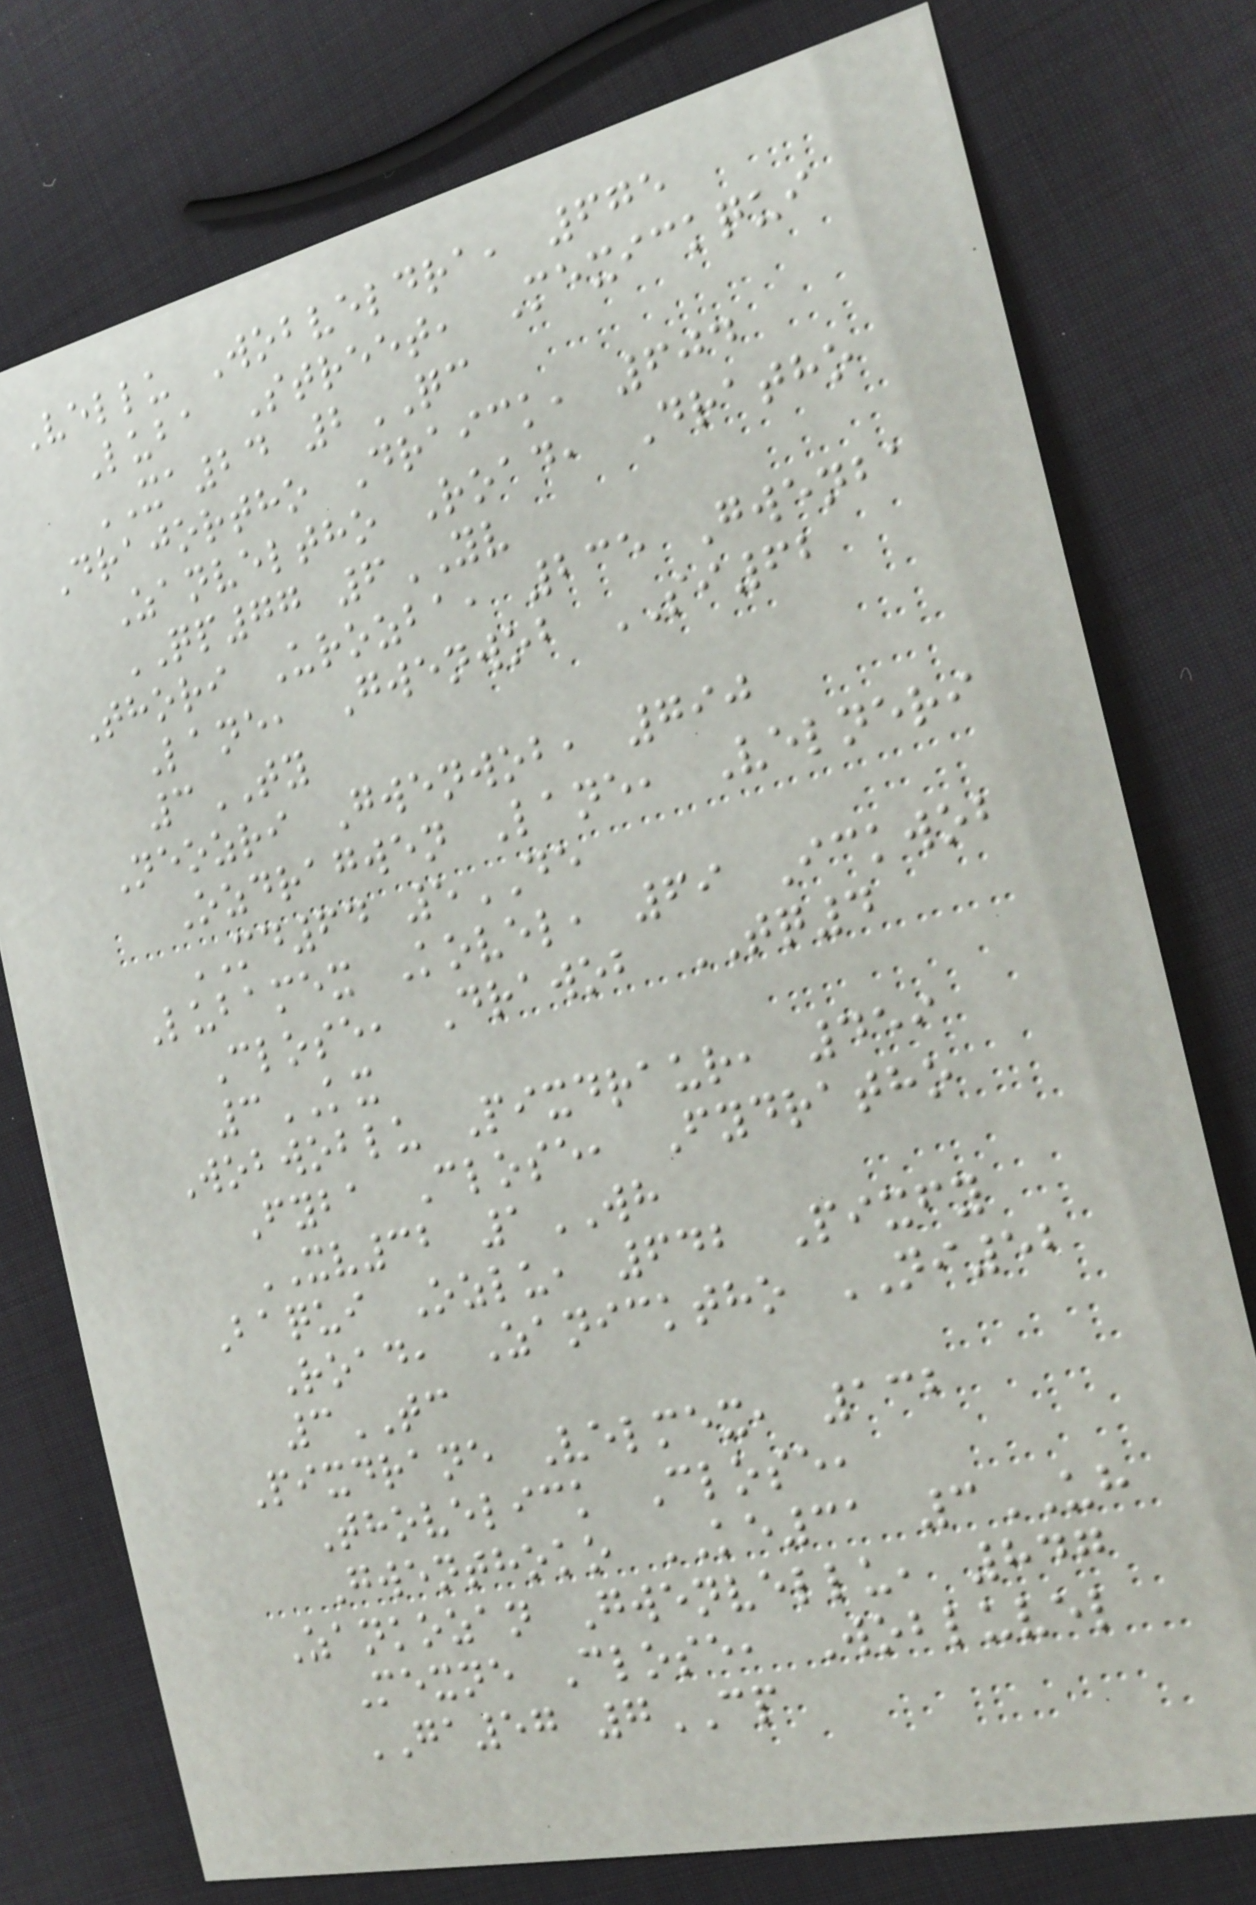Vellu Wobveldra, 675
Luba Street, Mexickqui
XA24 2QC
Drajortho Draick, 604
Zanveltho Road, Dratho
QP77 6YV
Thori Urozba, 235 Gwenba
Lane, Gwenwob SI62
3TY
Neozri Gwenwob, 790
Ozdragwen Lane, Velneri
MD64 5DE
Lubamex Kovel, 69 Ickwob
Close, Drawob TQ4
3KX
Wobwoblu Pixdraur, 459
Fyba Close, Fydratho
XV32 1WH
Baqui Ozlu, 642 Pixfy
Road, Zanicktho NI52
3TC
Pixdrane Velmex, 132
Thovelick Close,
Gwenthoko KE31 3UH
Zankozan Gwenvellu, 847
Mexne Close, Wobluvel
GA57 7CP
